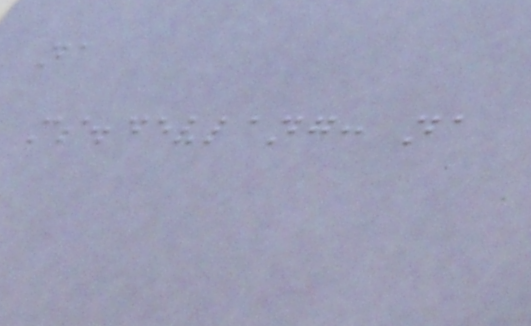na
ms.devlang: na
